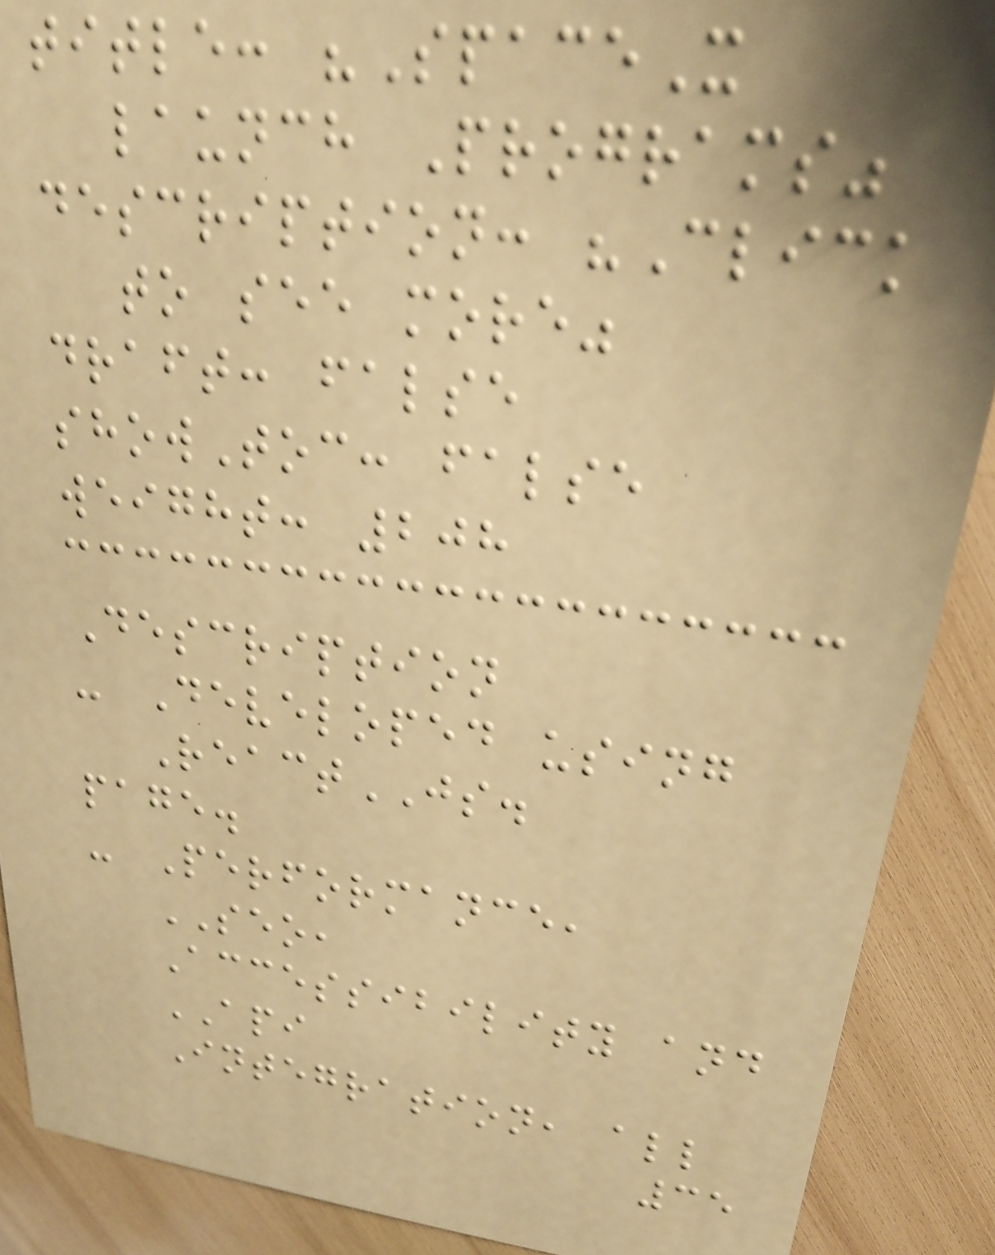title: "SpaceX
launch Programs"
description: "Click
to see more"
draft: false
showToc: false
weight: 208
Description
- Developed using
ReactJS.
page.
- Performance,
SEO,
Accessibility and
API
Integration, all
35
